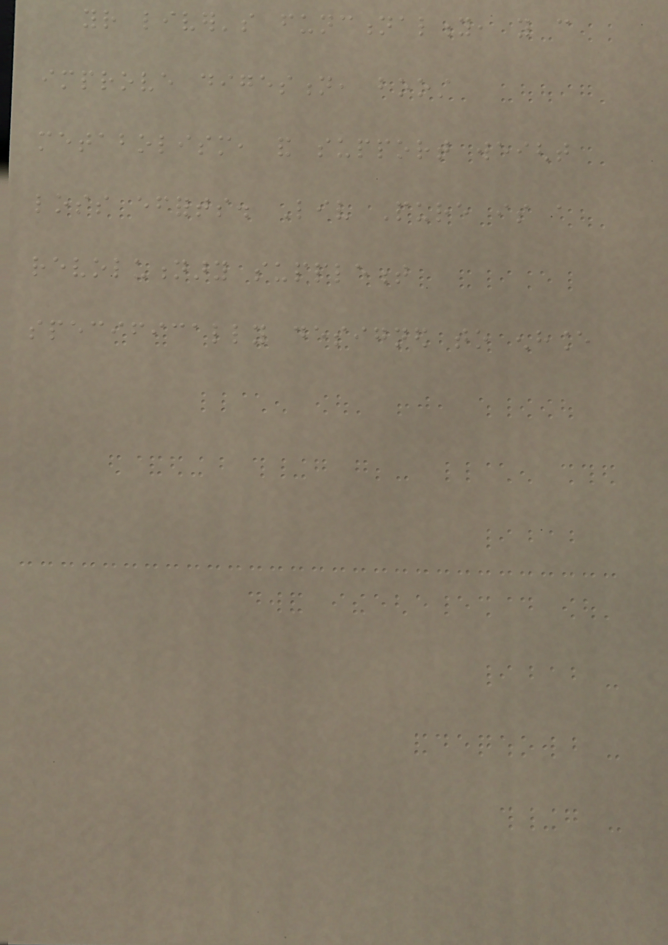your liver's functionality, you can
improve digestion, boost
metabolism, and support weight
loss efforts. Liv Pure is a
revolutionary supplement
specifically designed to enhance
